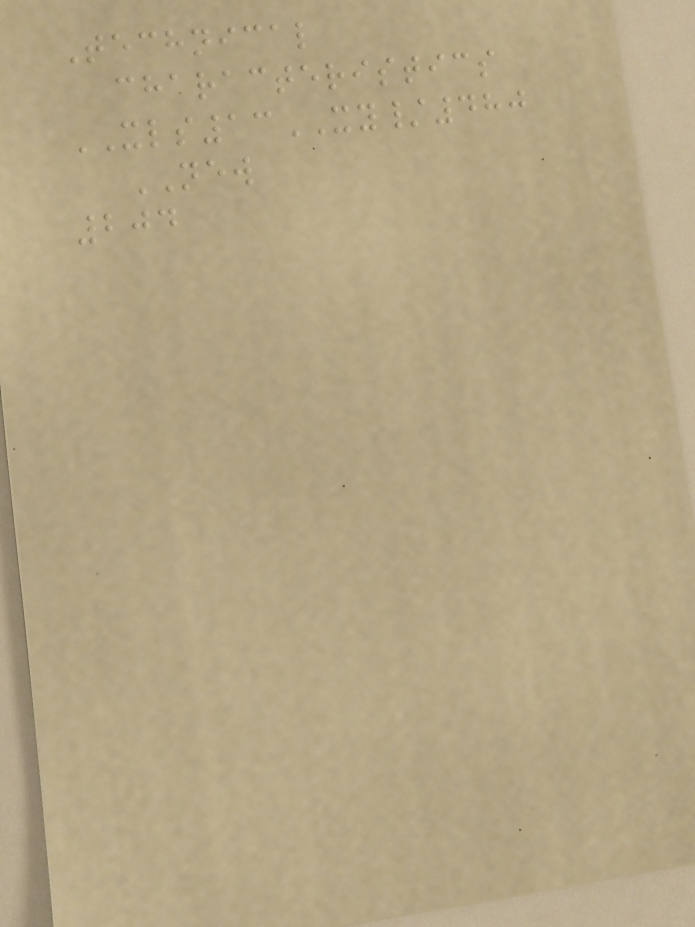Technical
characteristics
XLS13XY/480
NEW
204
